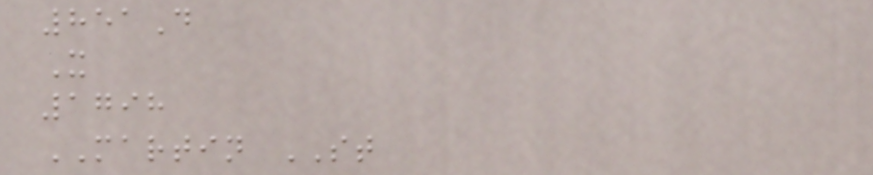851D
X
1798
MARTIN ST
